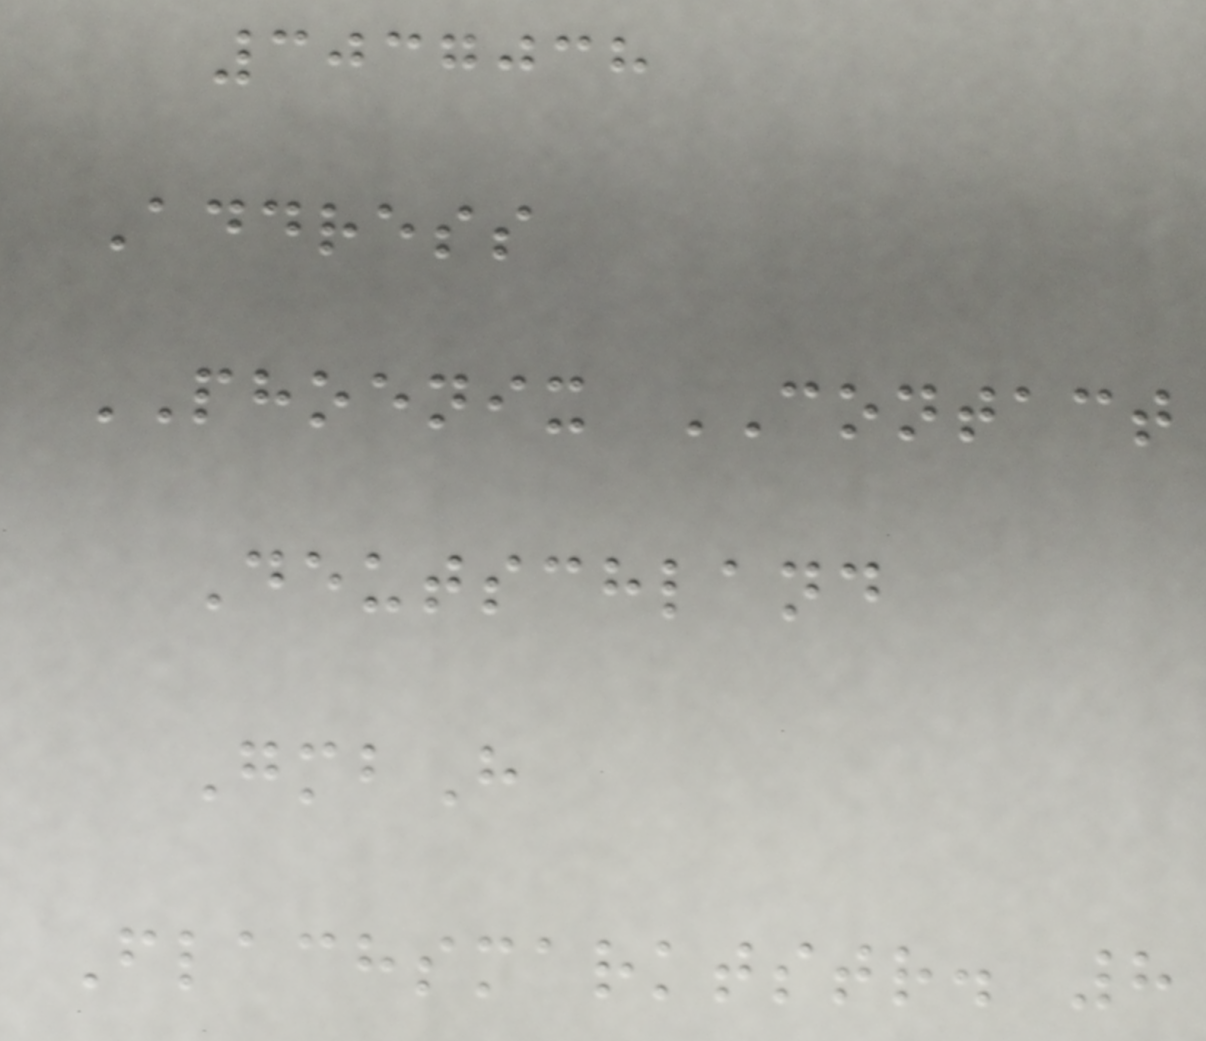3037038
Address
PHOENIX CONTACT
Deutschland
GmbH
Flachsmarktstr. 8
